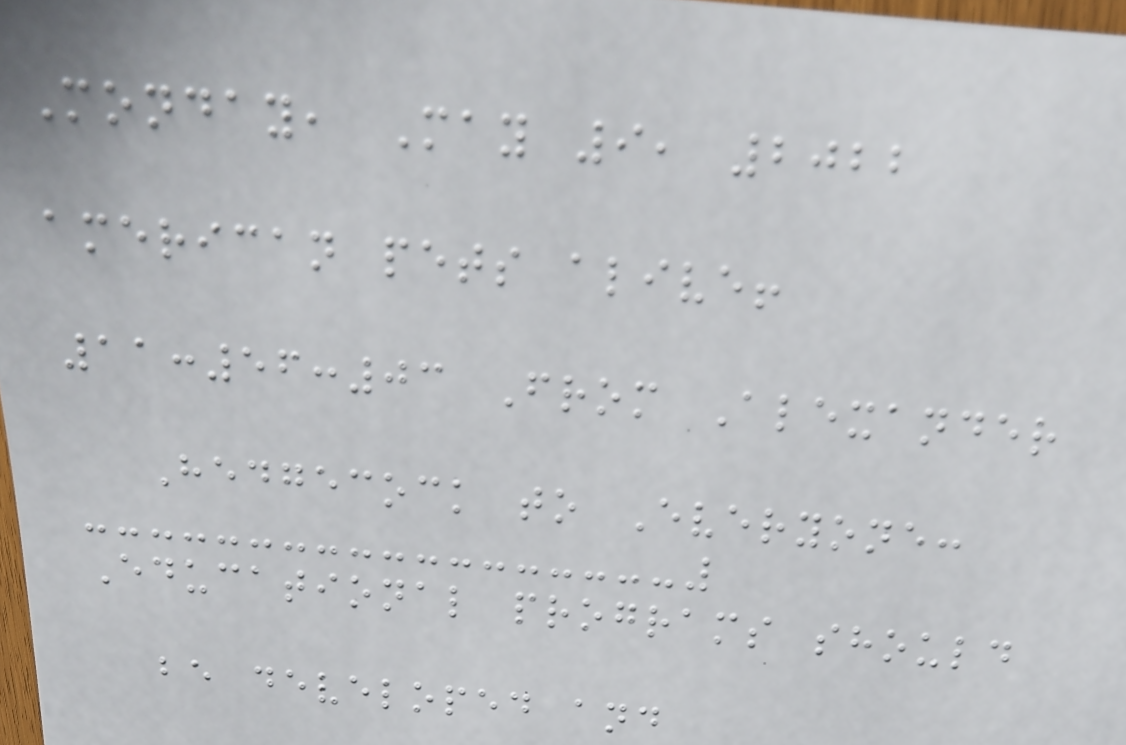Monday, May 9, 2022
american pets alive!
11:56:03 From Alexander
Hedgecock to Everyone:
Educational programs should
be developed and
